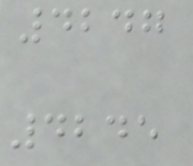4247
4245
